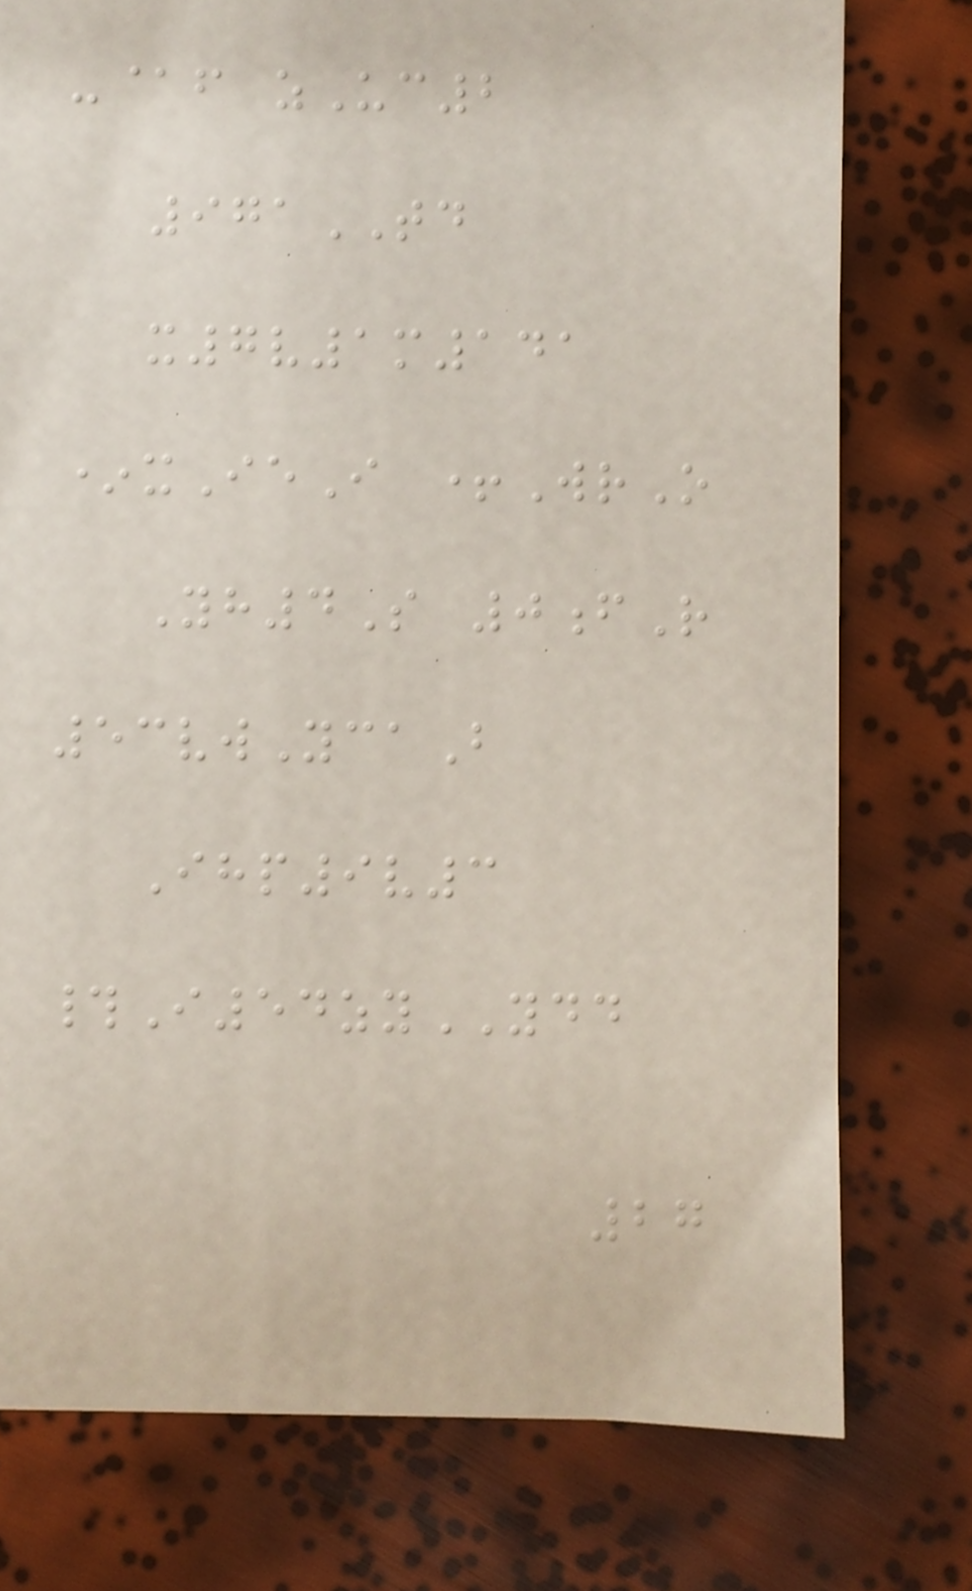-@f zUc2
971TD
x7v1m141
*xIeI +WrO
Yh4S 0fR
53vwYcaB
Ihp9v3
#I54zyYDD
27
